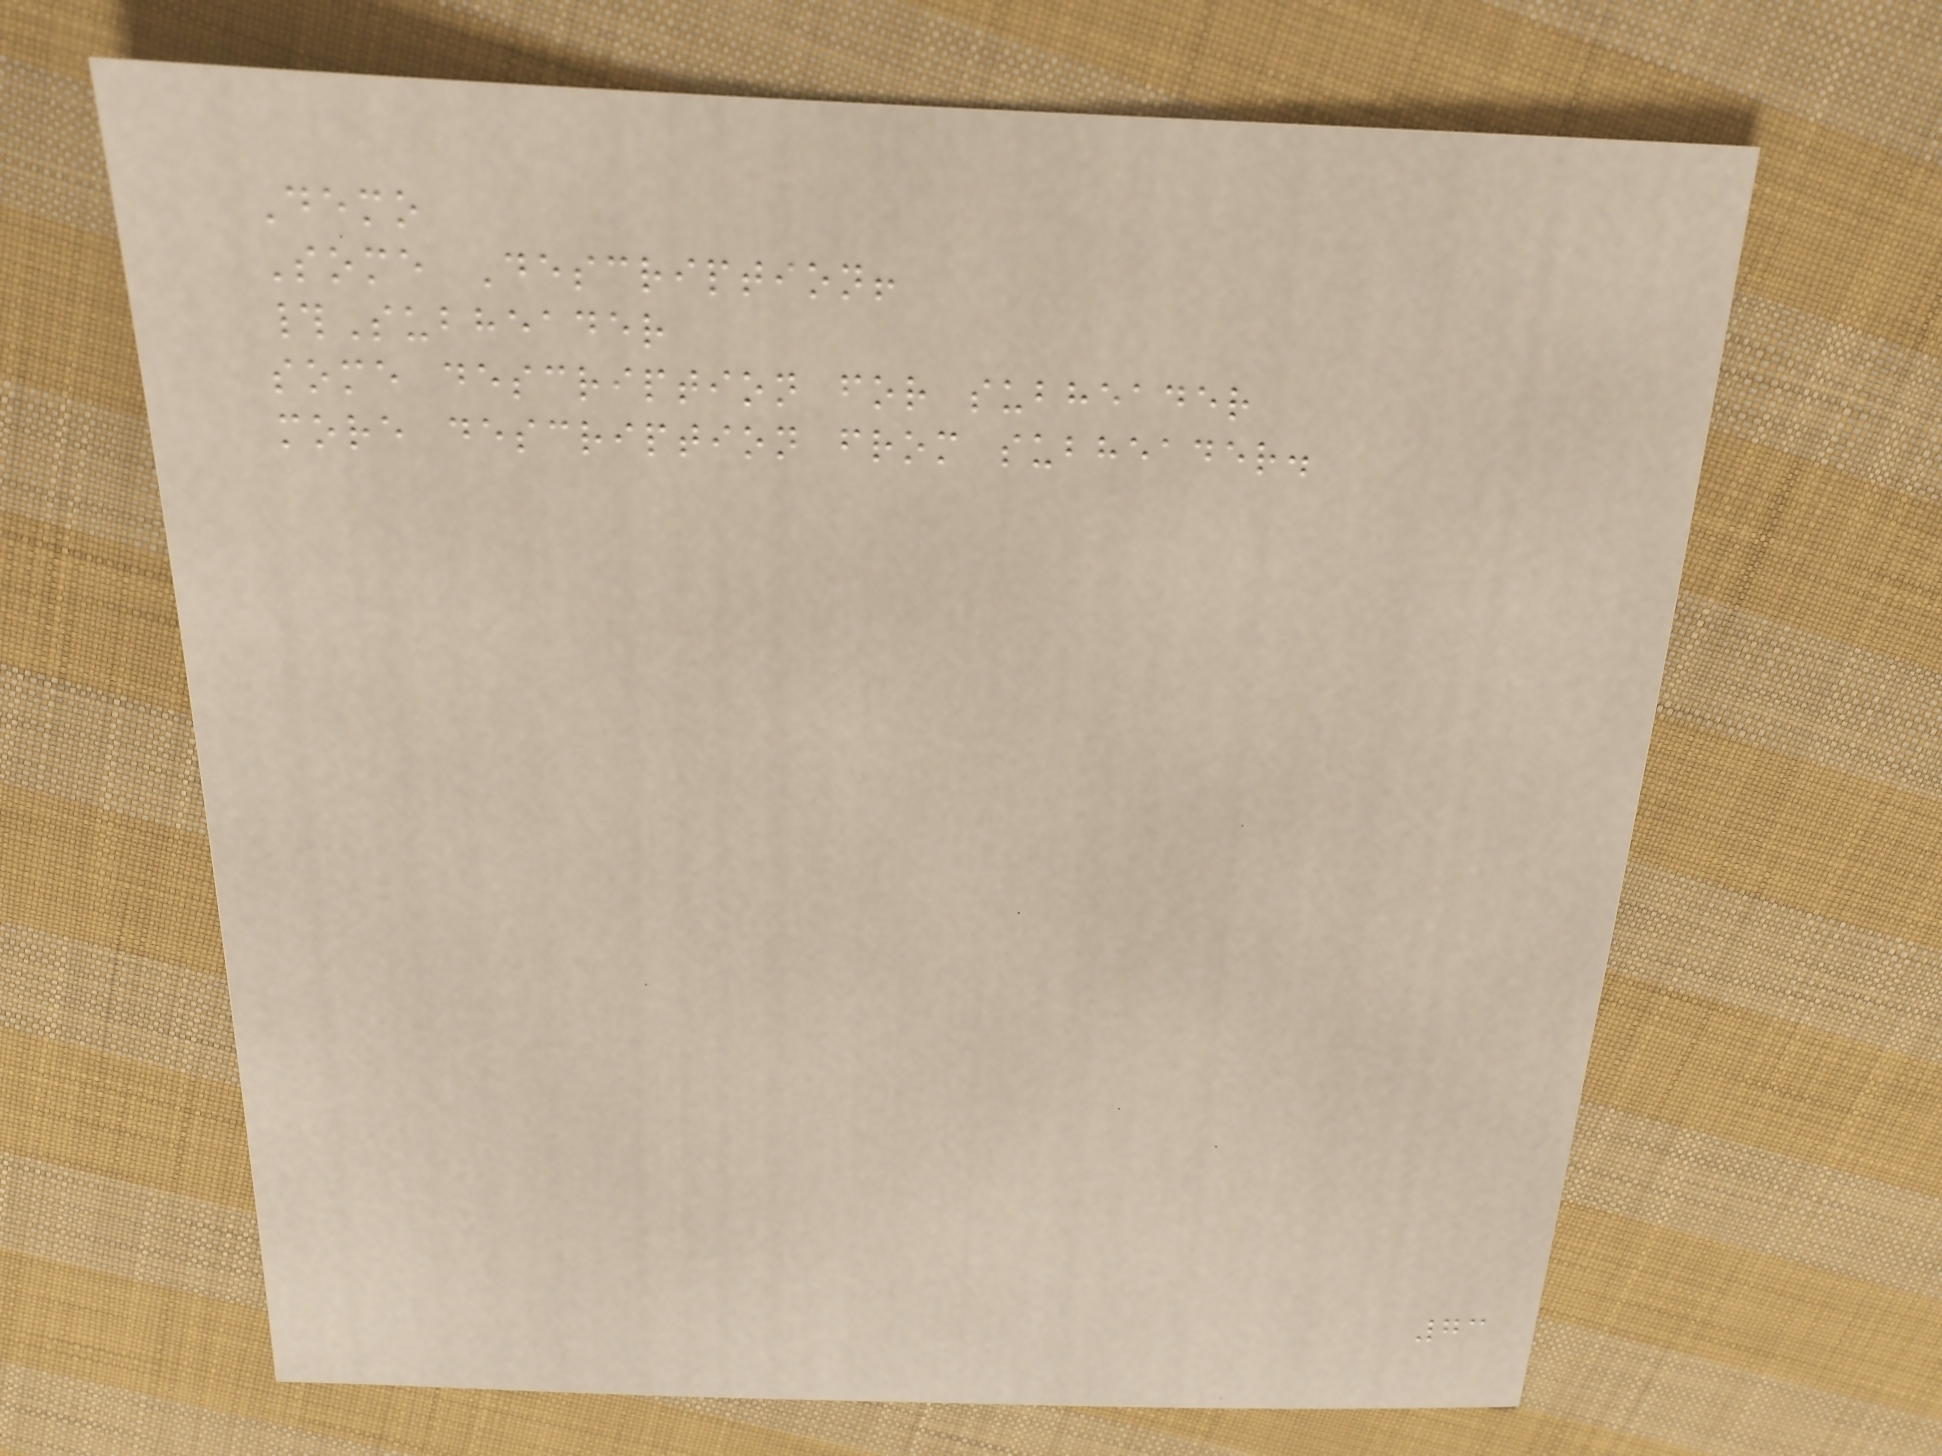Demo
Some Description!
#Subheader
some description for subheader
more description from subheader.
73
